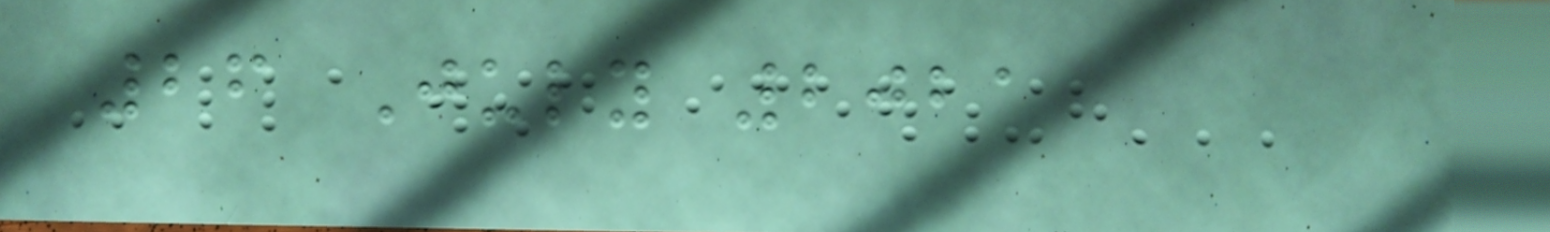26 July 2021
